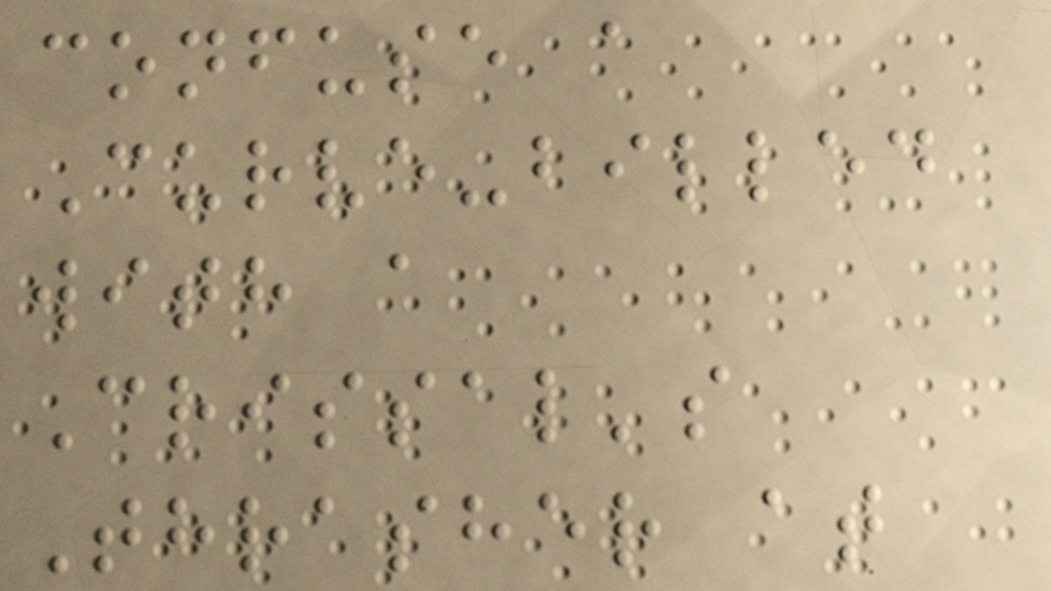confuse a
Curve-billed
with a
Crissal's
Thrasher at
